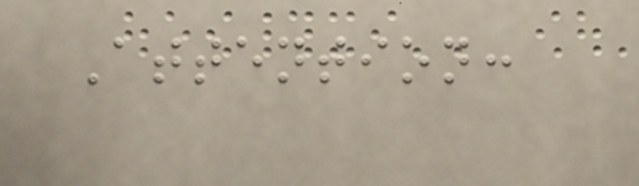Attention:
